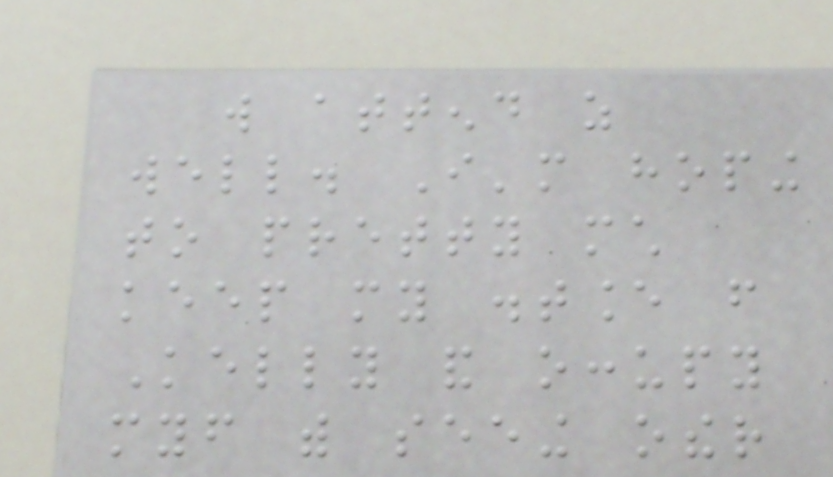will attend as
well. I'm hoping
to pretty much
keep my distance from
Kelly and occupy
myself with seeing other
